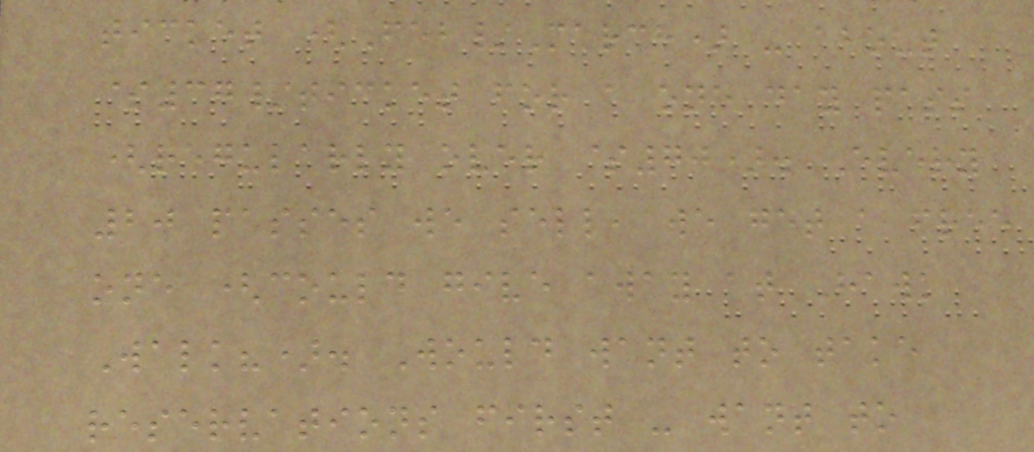ticket (Feb/March) - about
$37/ticket for a one day pass
(regularly over $70). Every
20 passes we sell, we get a free
one (could give away at Hawk
Walk?). Would want to take
reservations first - want to
